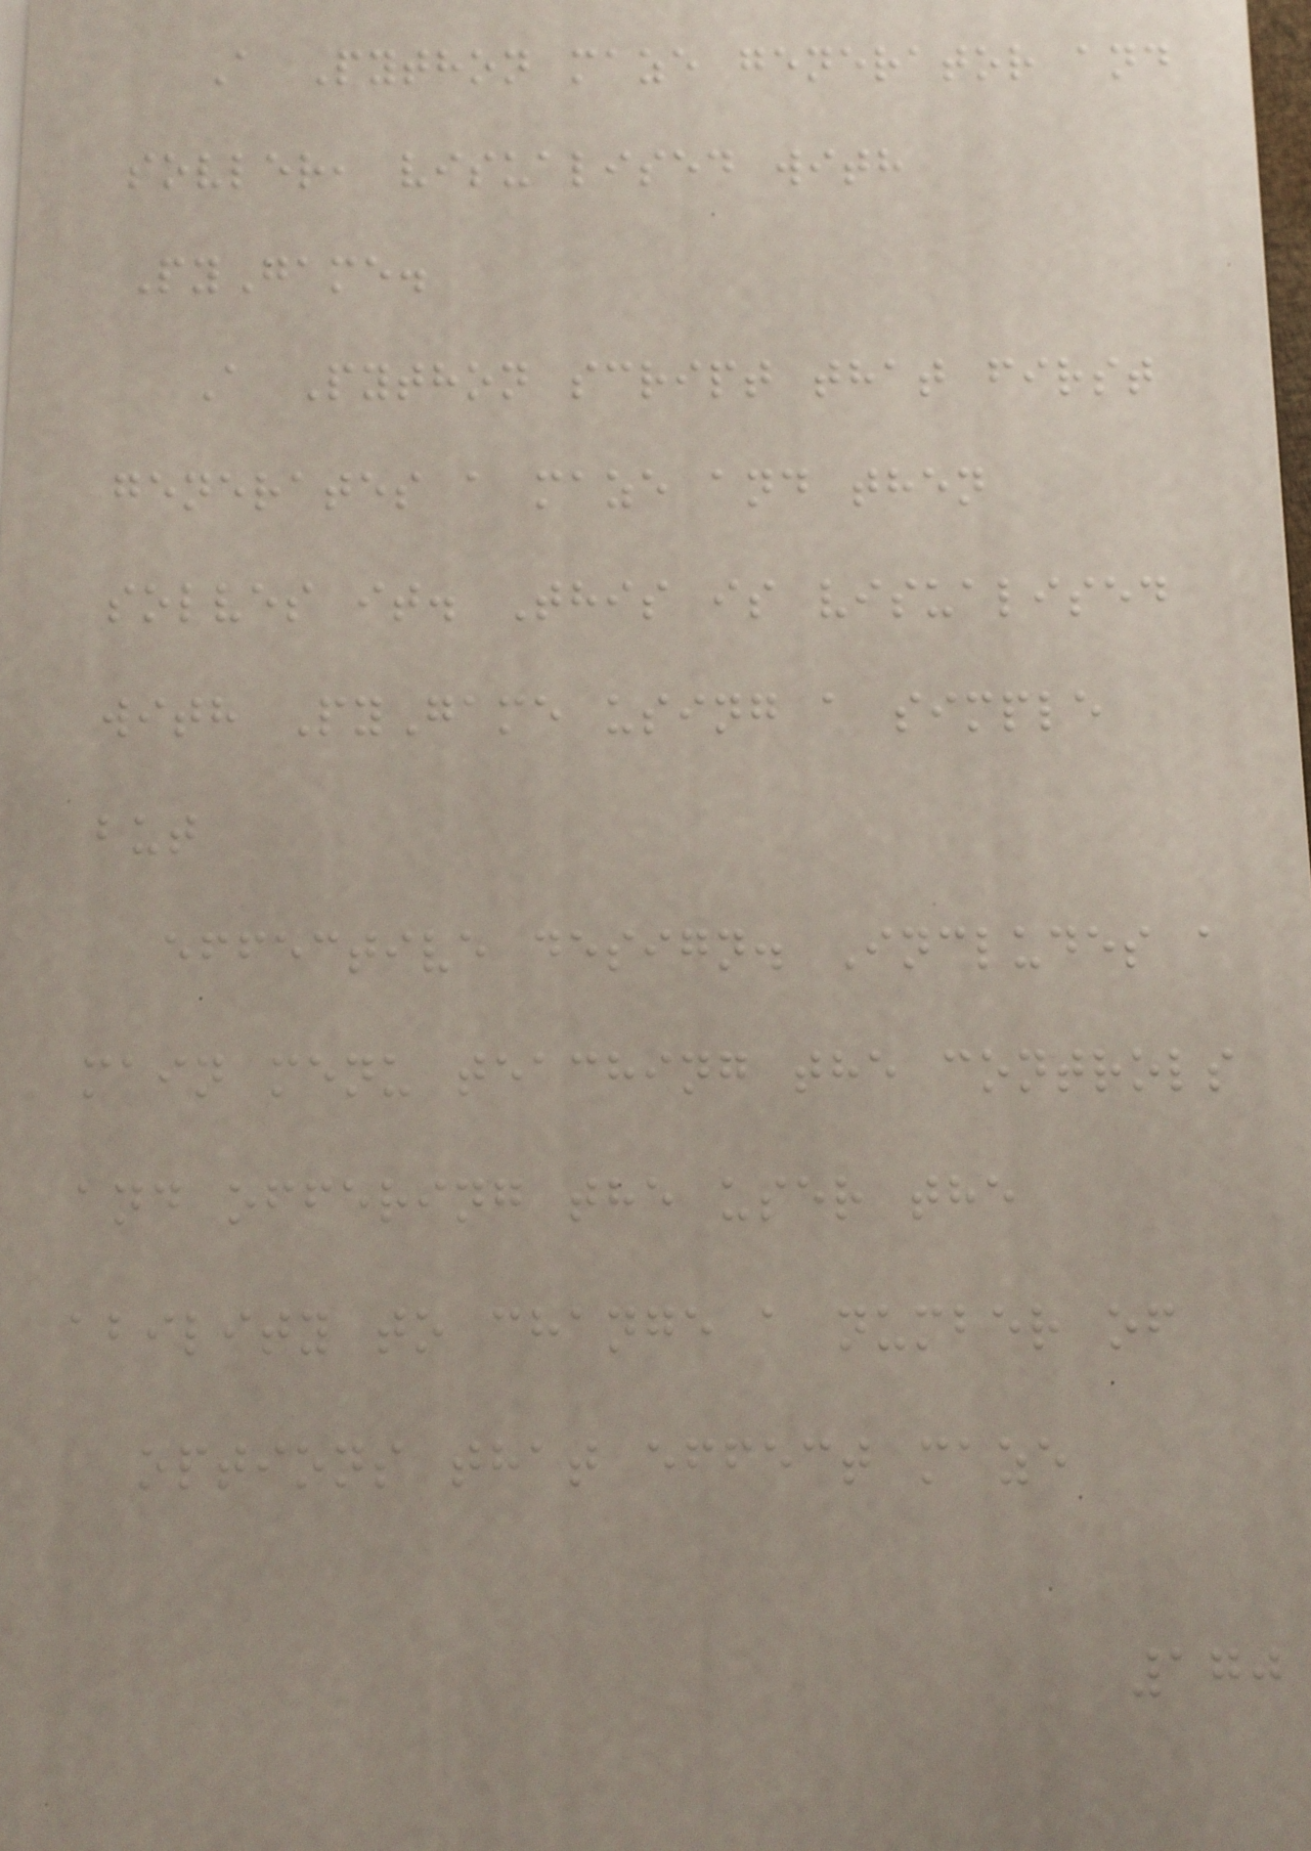A Python maze generator and
sovler, visualised with
PyGame.
A Python script that first
generates a maze and then
solves it. This is visualised
with PyGame using a simple
but
effective design. Includes a
main menu teaching the controls
and offering the user the
ability to change a number of
options that effect maze
170
